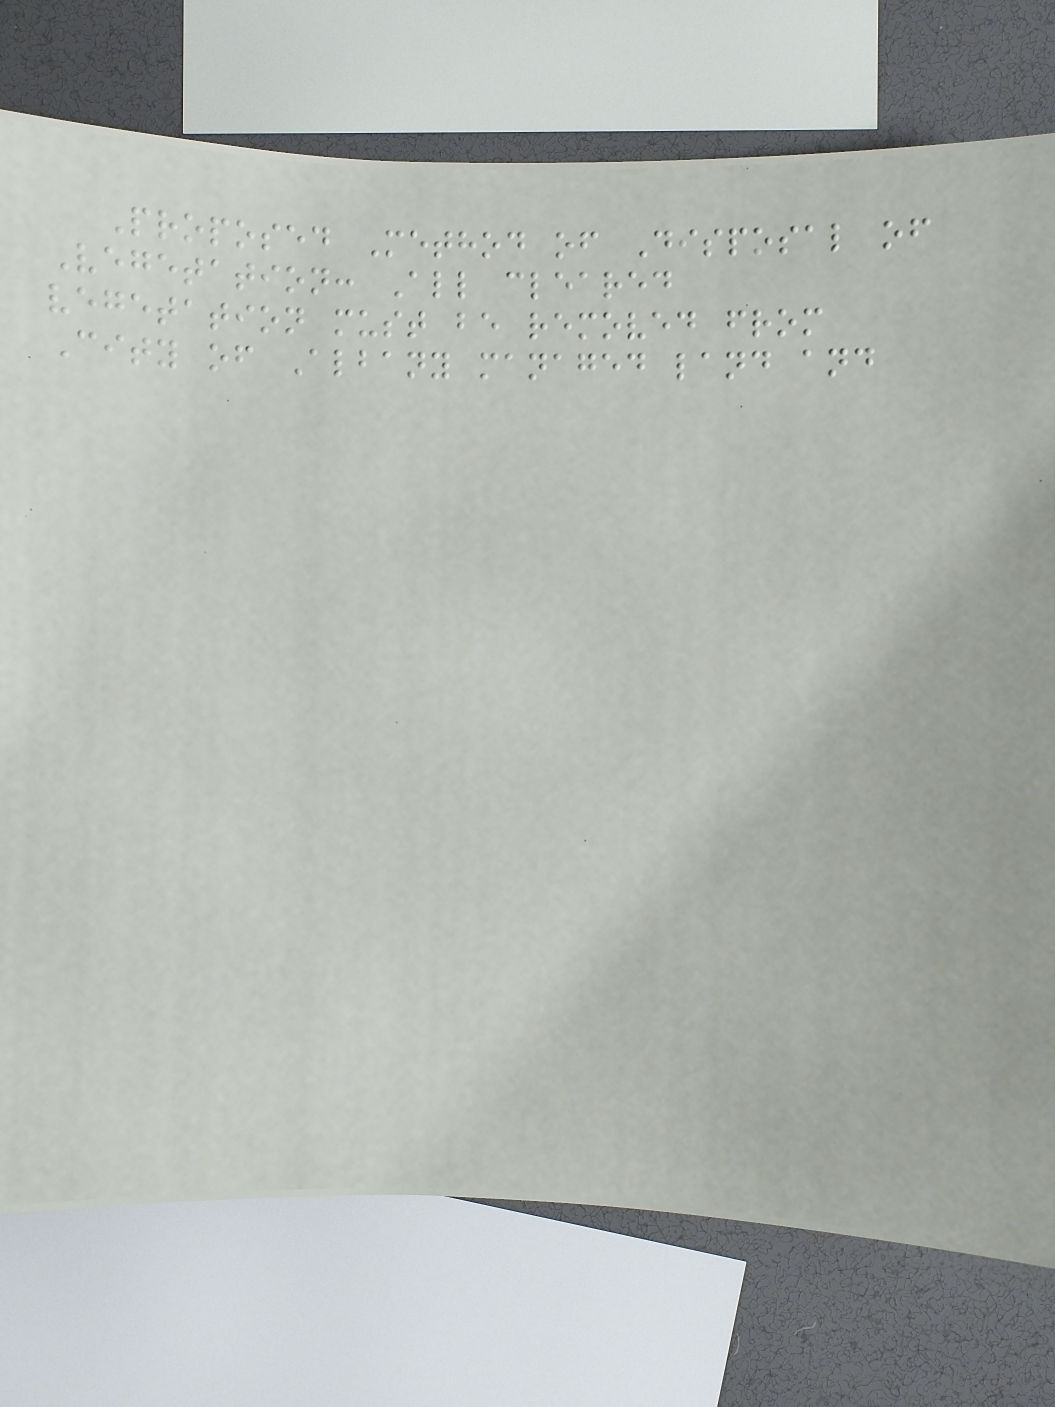Proposed Method of Disposal of
Vegetation: All cleared
vegetation must be removed from
City of Albany managed land and
